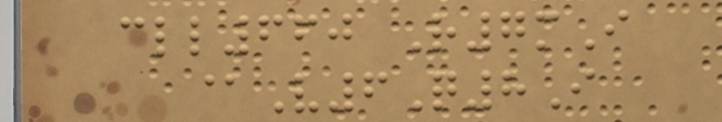cll660 R7mI
@V6Q8I
